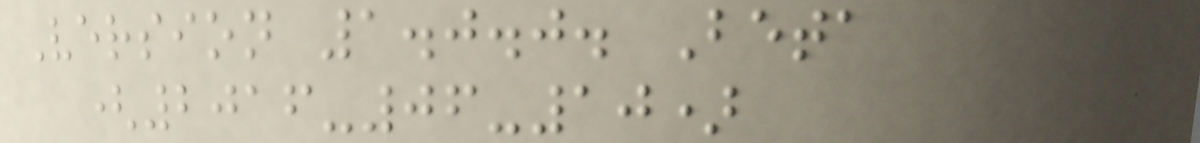Version 1.0.0. Beta
(2016-06-10)
